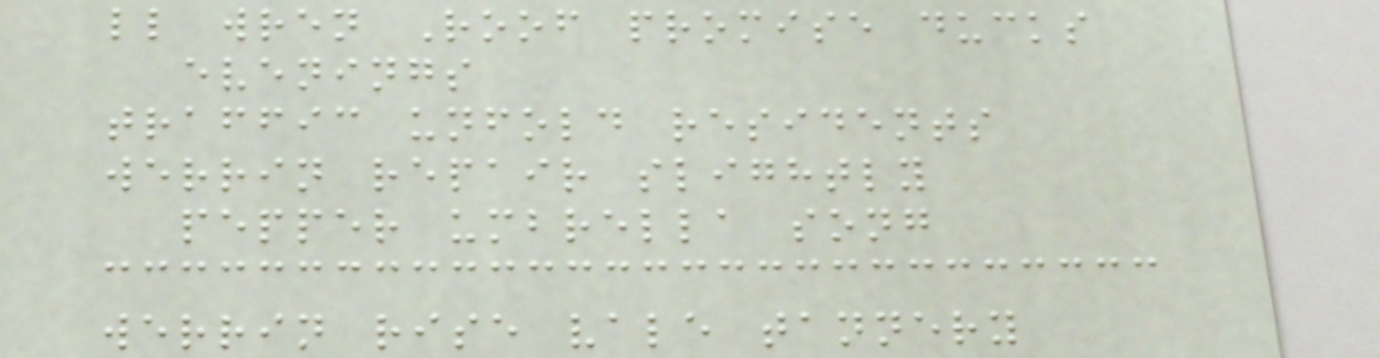ll wren Roof promise ducks
evenings
traffic unfold residents
werrin repair slightly
pepper umbrella song
werrin rise vale tannery
